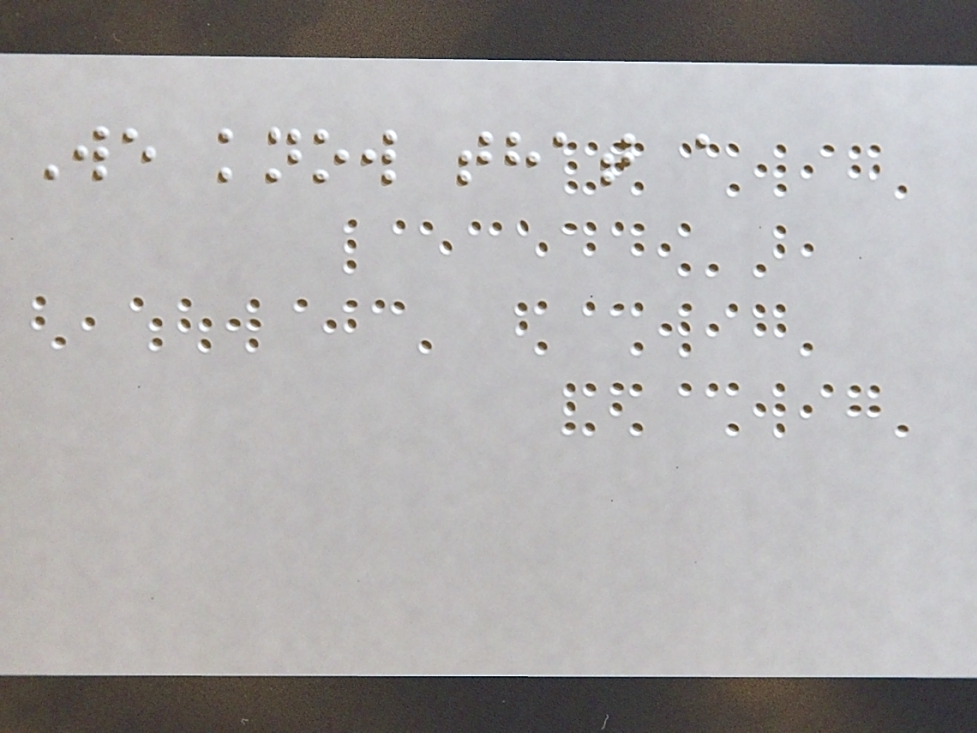We know that a
